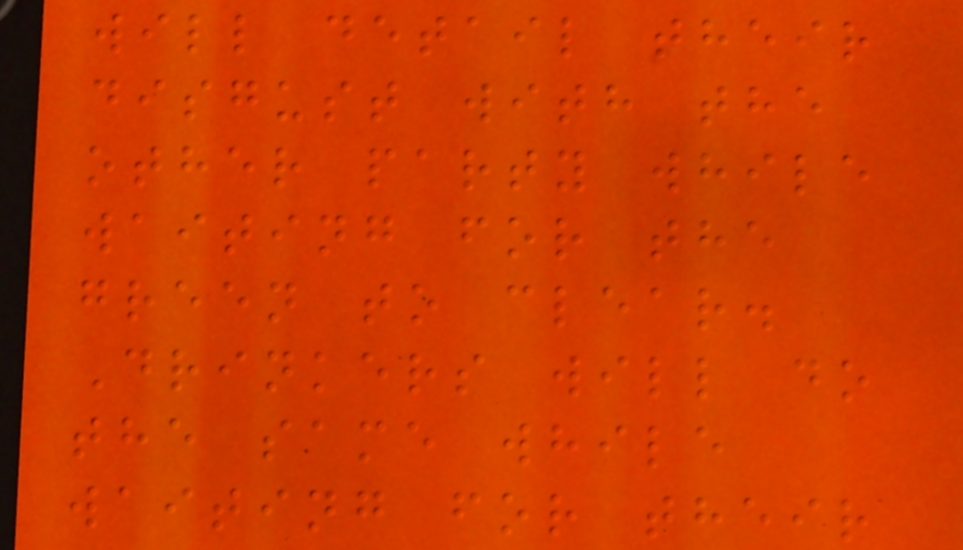will detail their
disgust with the
other party while
waiting for the
green to clear.
Drinkers will do
the same while
waiting for their
